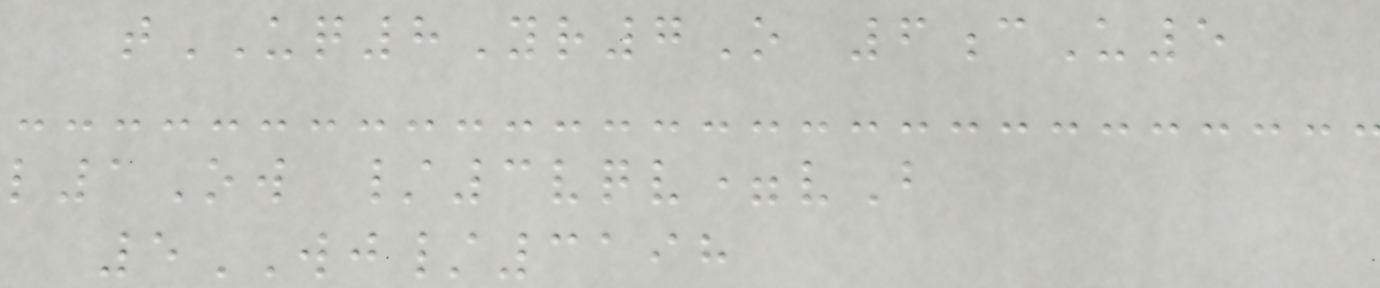tUQ8Yr7O 6cU5
l1Ow /3vqv=vB
5WJ/3198
